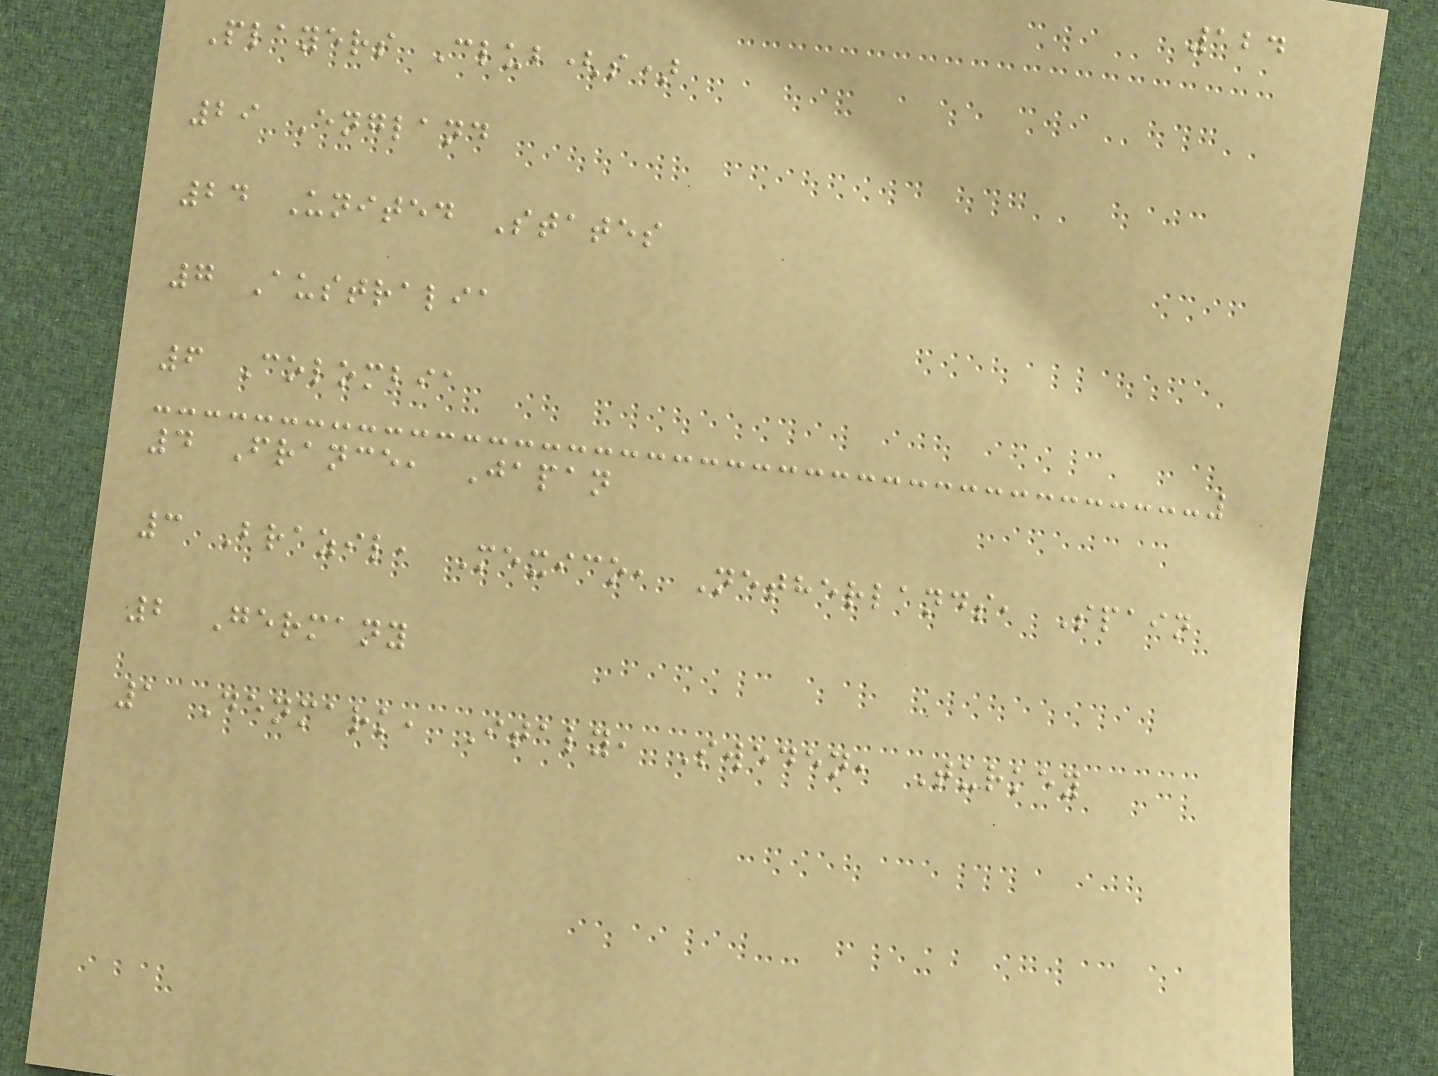124
Players Club(s)
29 England
24 United States
7 Australia
6 Colombia
4 France, Japan
3 Brazil, Mexico, Netherlands, Spain
2 Germany
1 Denmark, Italy, Sweden, Turkey
